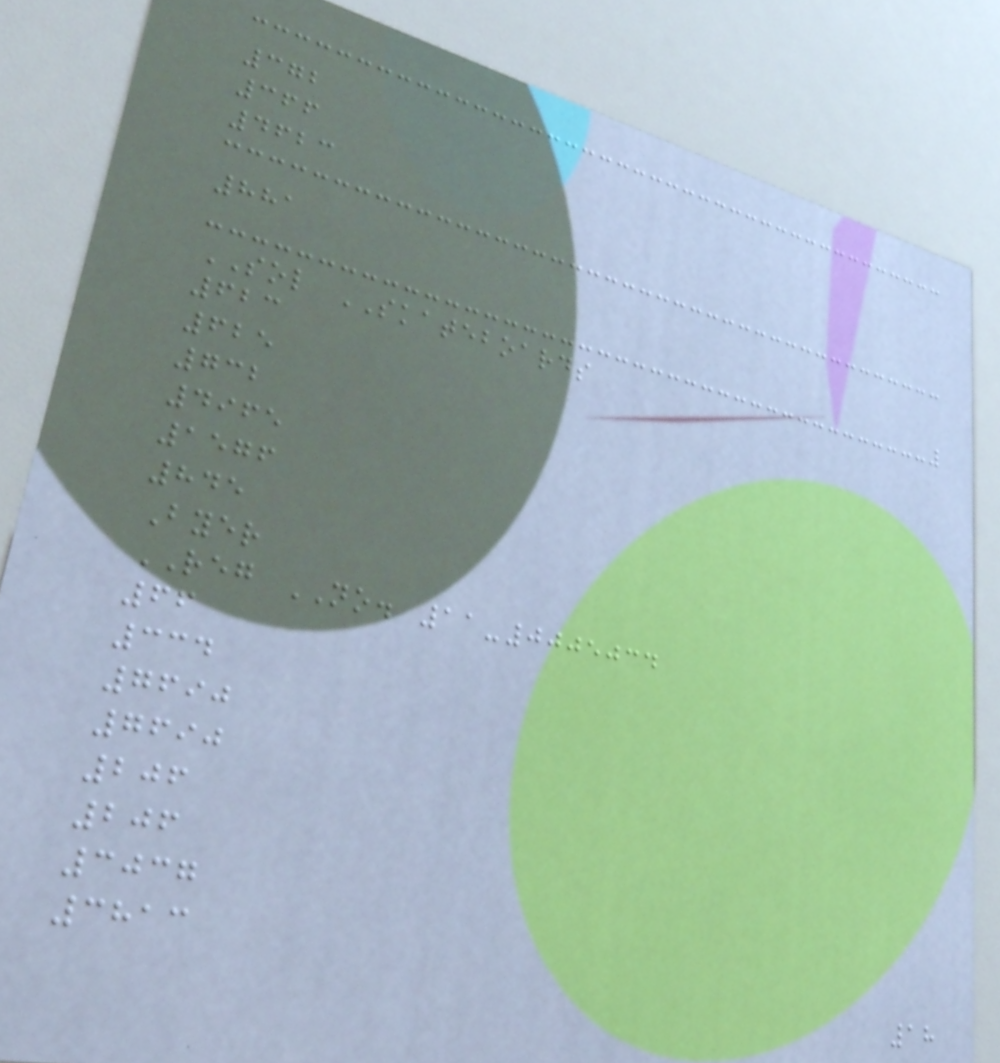372
366
4623
881
SOL SKATEBOARDS
623
625
732
4965
1576
845
Byer
REG NO. 11-0005034
66
334
7690
7690
206
206
3037
3813
18
